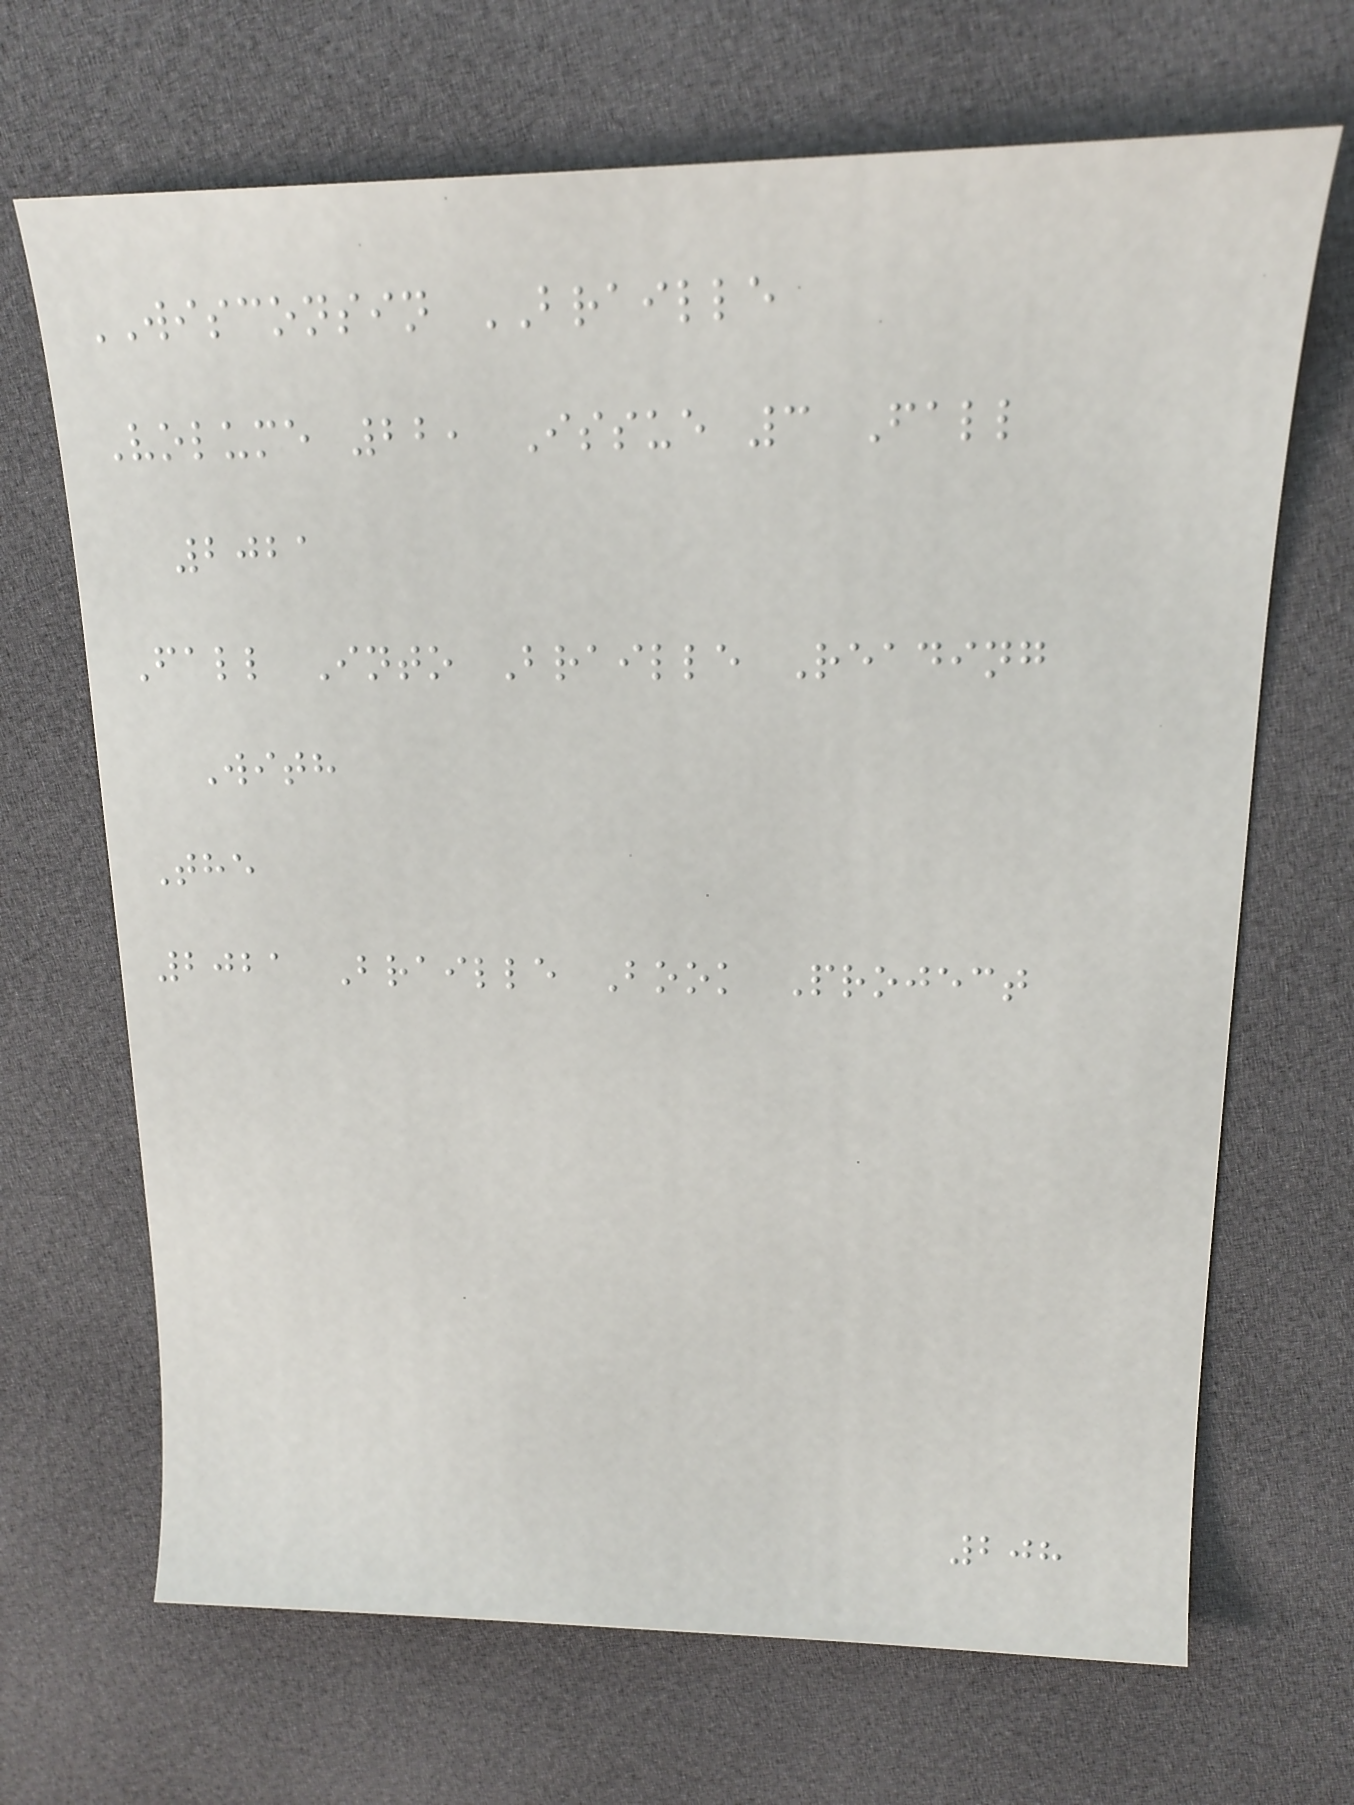WISCONSIN BRAILLE
Volume 22, Issue 3 Fall
2021
Fall Into Braille Reading
With
The
2021 Braille Book Project
208
